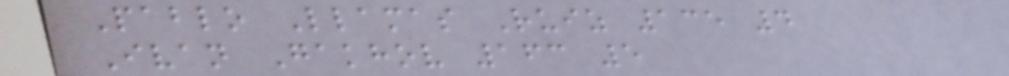Pablo Llamas Ruiz 135 4
Ivan Gakhov 163 5
